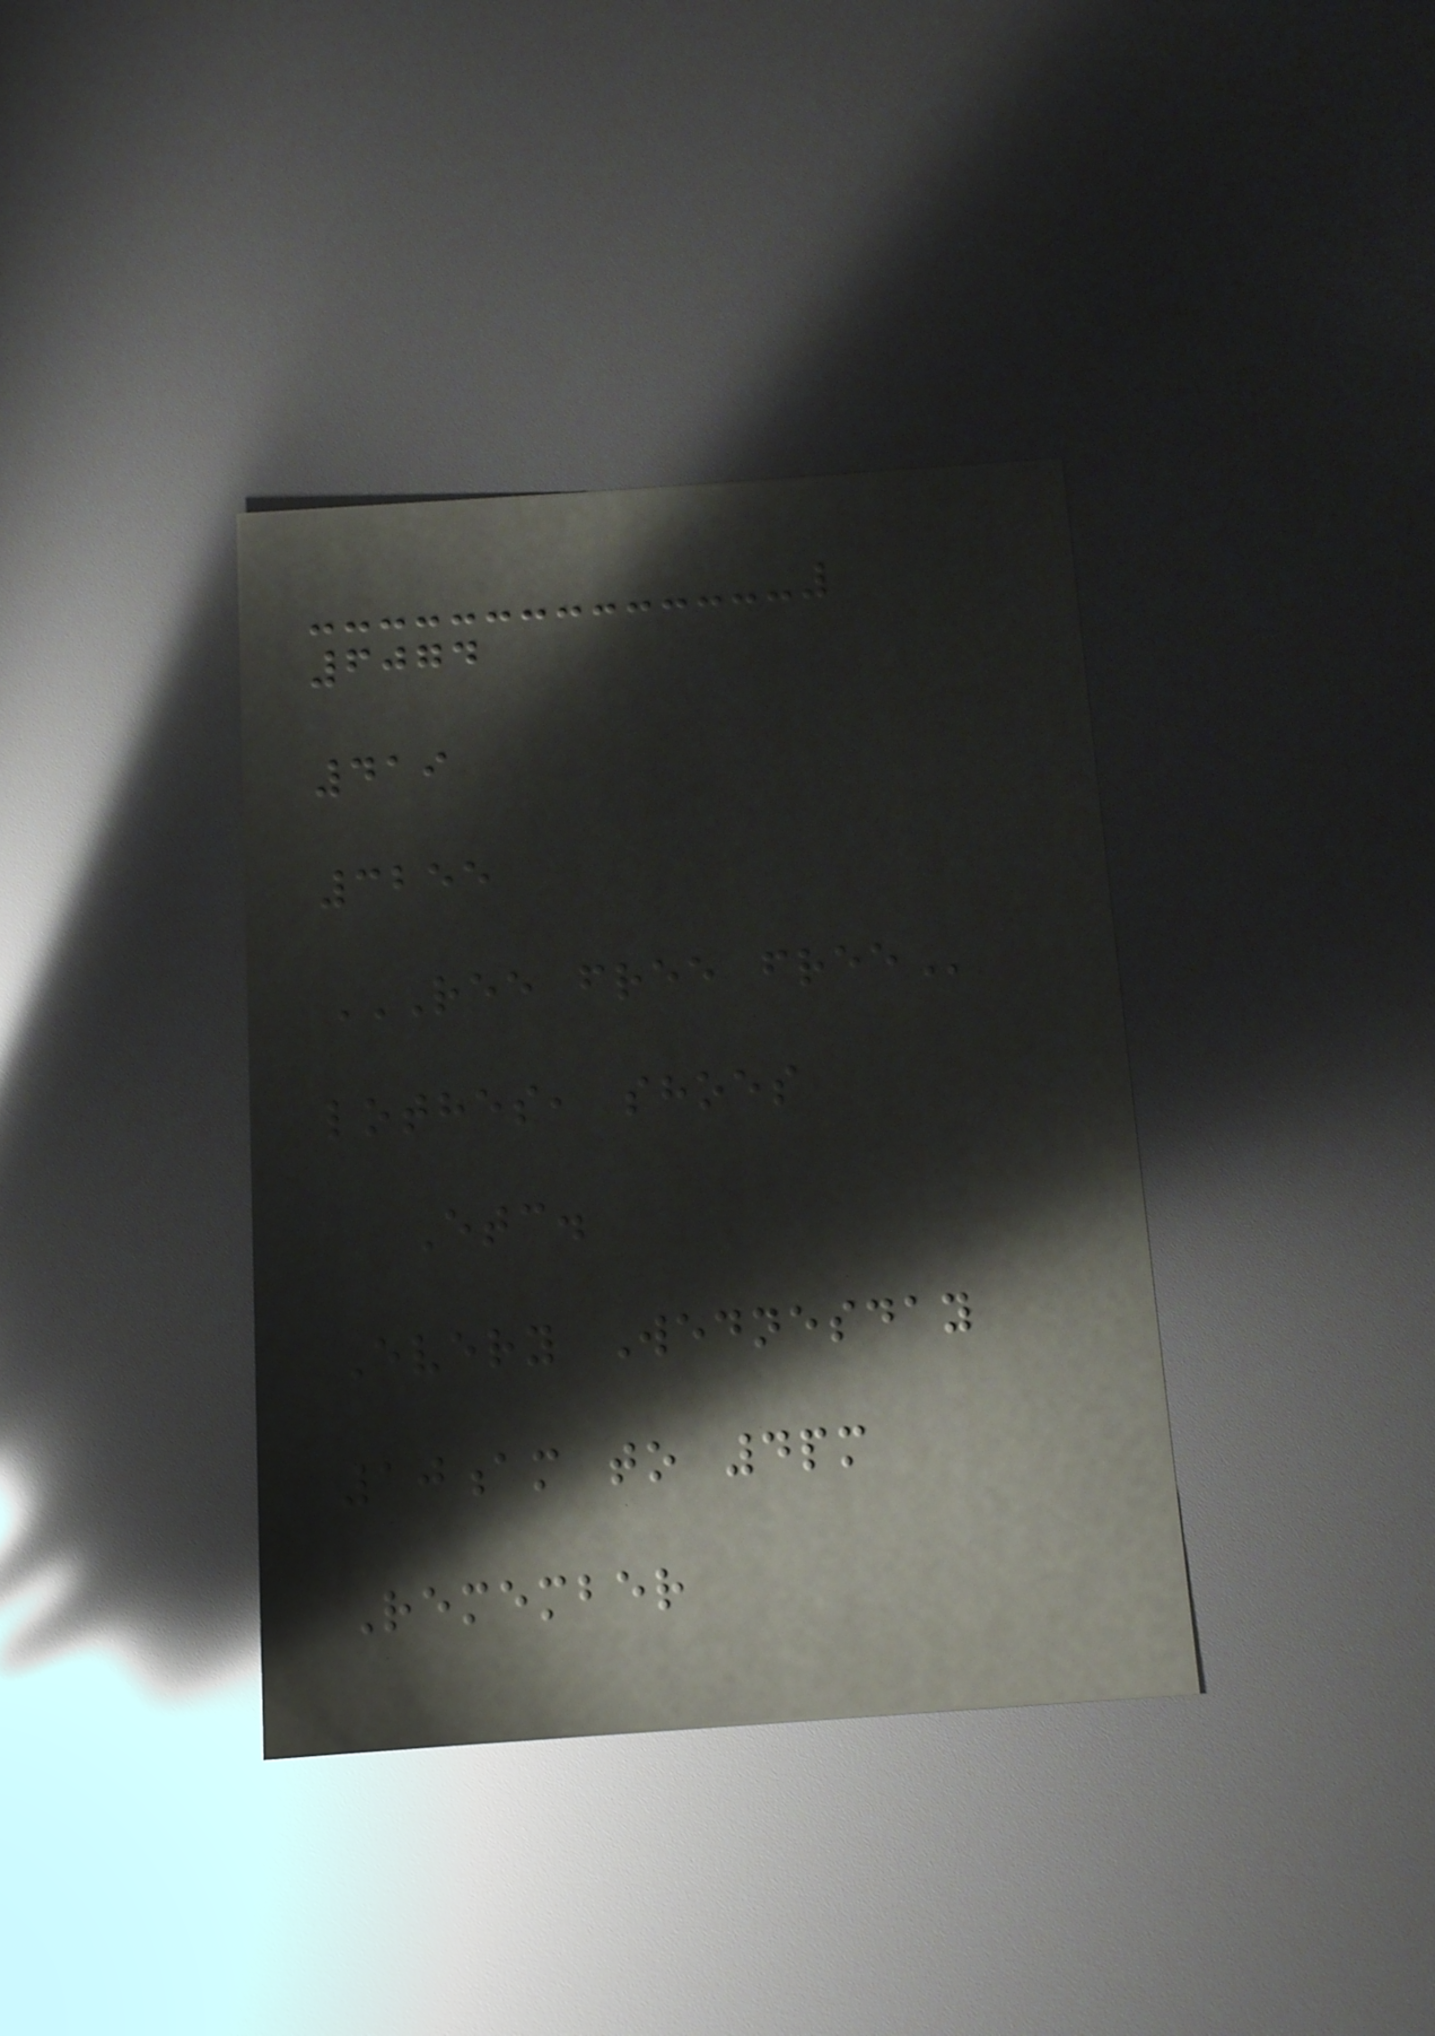6074
419
3255
REE FREE FREE
lothes, shoes
Etc.
Every Wednesday
10am to 4pm
Remember
